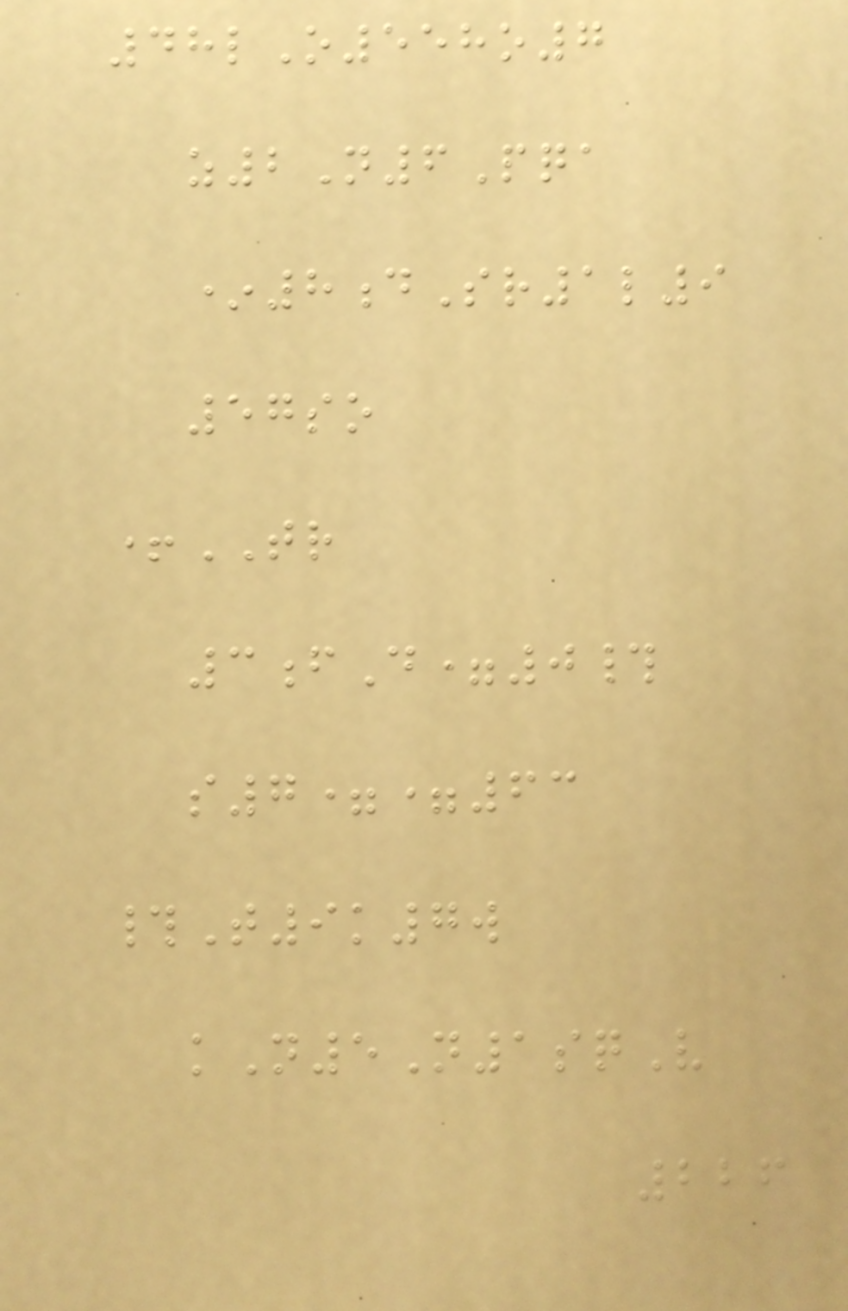48lO558o7
z2N6Pqa
*8dSr1l9
57so
+TR
3fD=0#
s7==63
#T9k7w
kN5N1sqV
226
